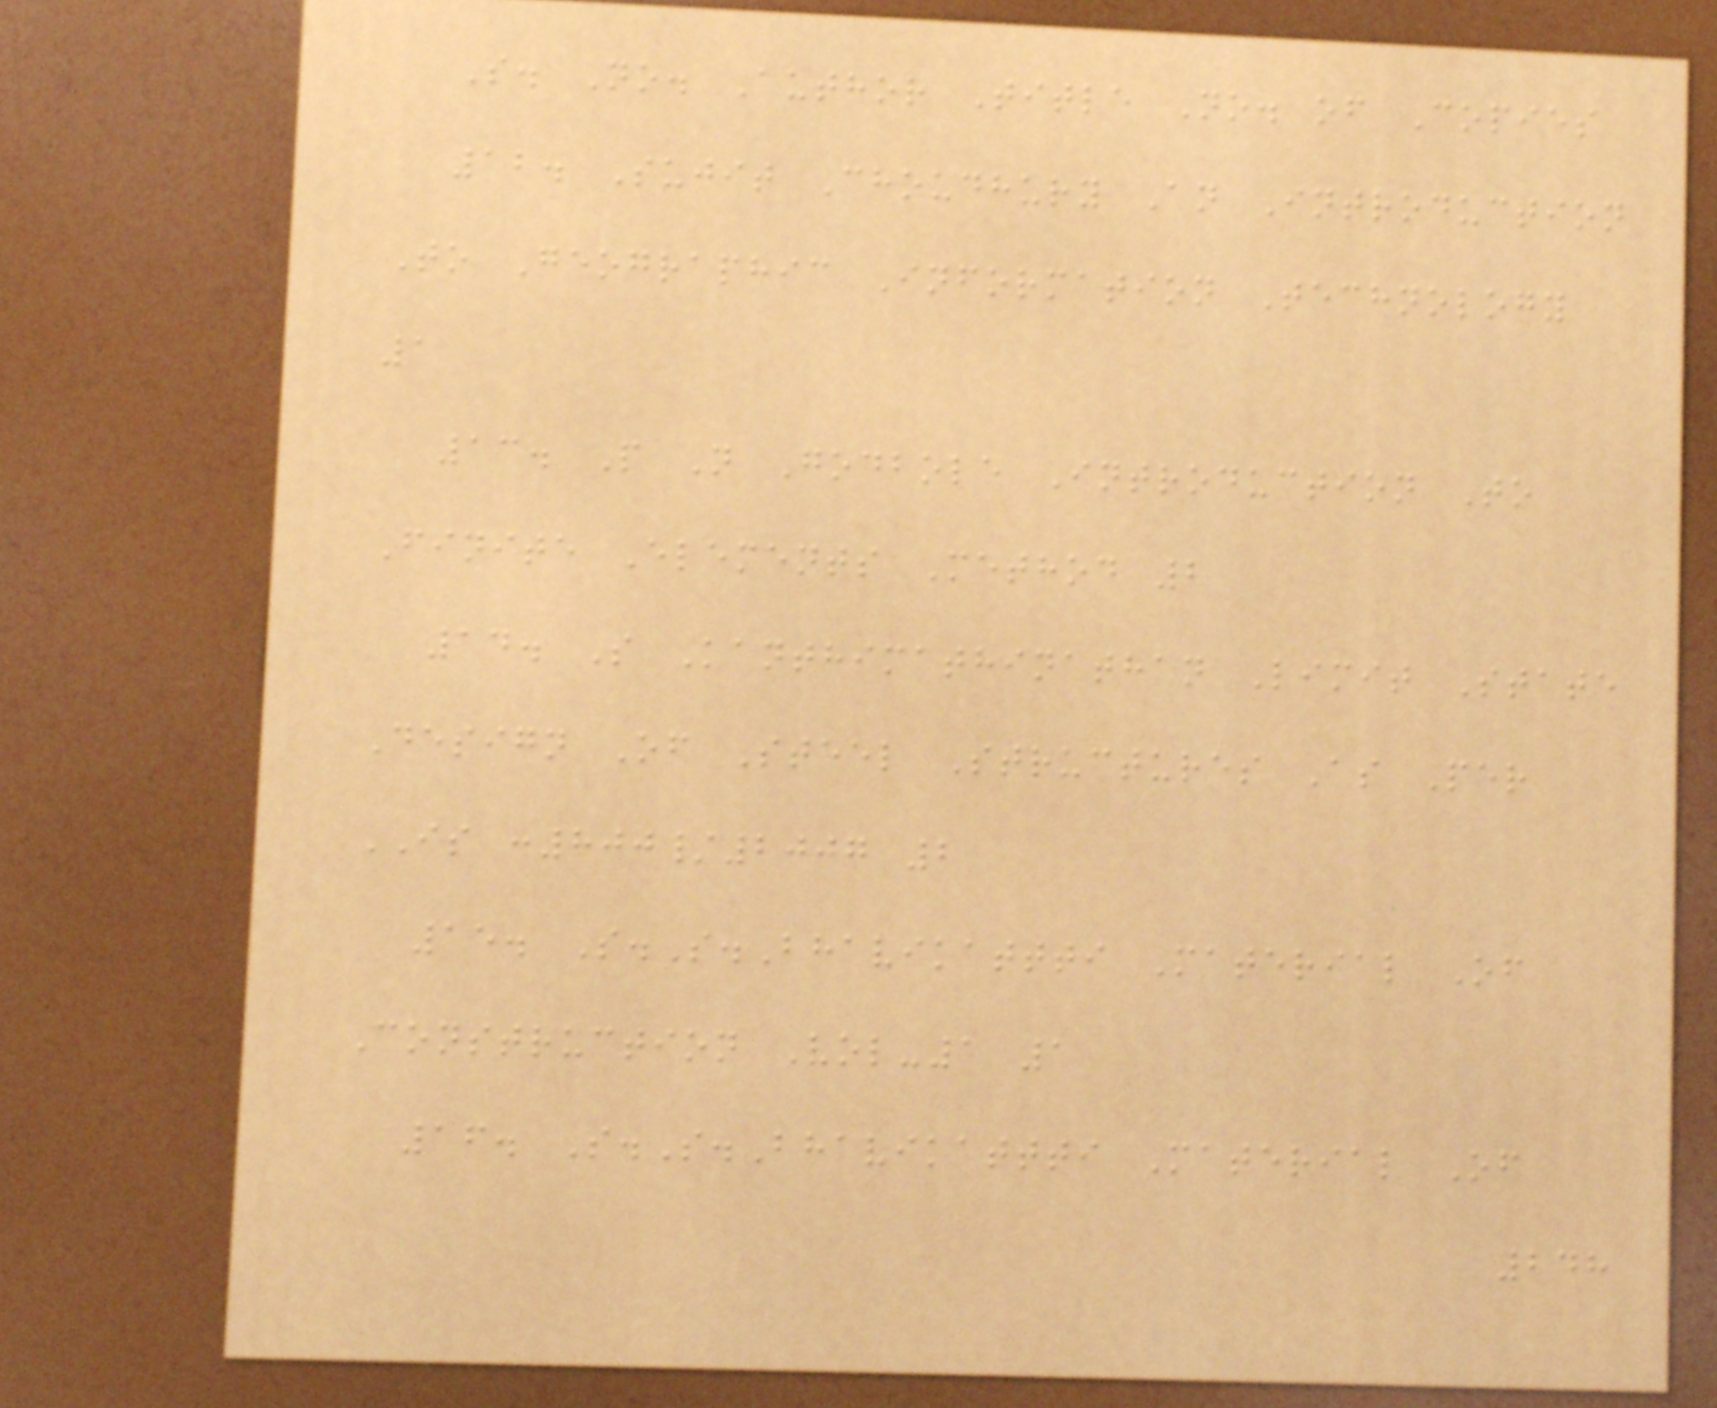S. No. Author Title No. of Copies
12. Sujit Choudhury An Introduction
To Geographic Information Technology
1
13. P N Godbole Introduction To
Finite Elements Method 2
14. S Kanthimathinathan Limit State
Design Of Steel Structures As Per
IS :800/2007 2
15. S.S.Bhavikattti Material Of
Construction Vol-1 1
16. S.S.Bhavikattti Material Of
248
